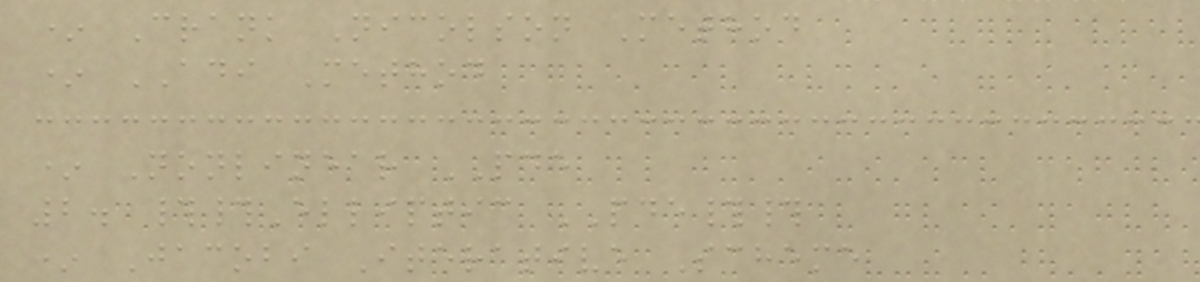* Crank Nicolson Method
* ADI Method
* Nonlinear PDE
2. ##Elliptic PDE##
* Jacobi Iterative Scheme
